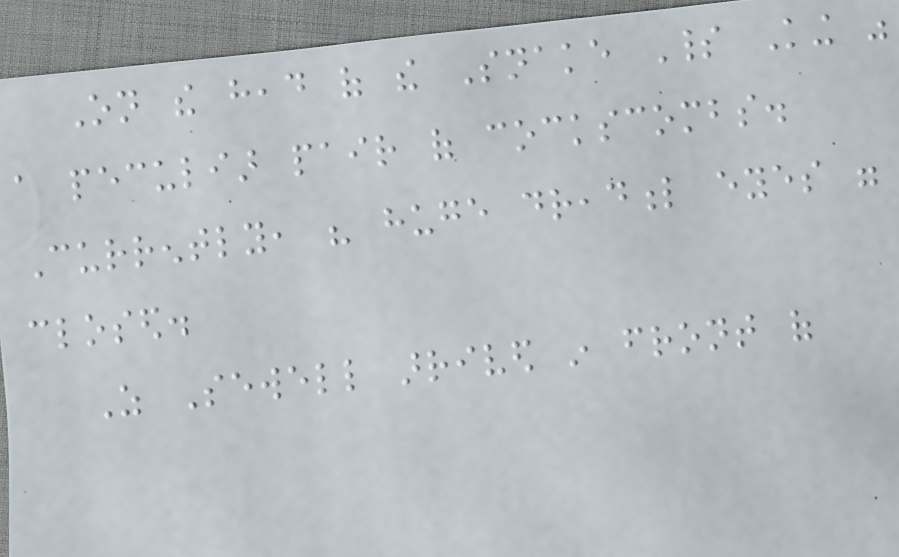On the head of the Snake Spirit King was
a peculiar pair of cockscombs.
Currently, his huge dreadful eyes were
closed.
As Sewell arrived in front of
